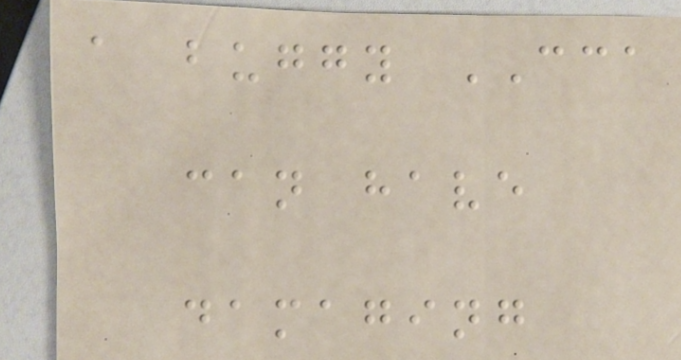a buggy CCA
can have
damaging
